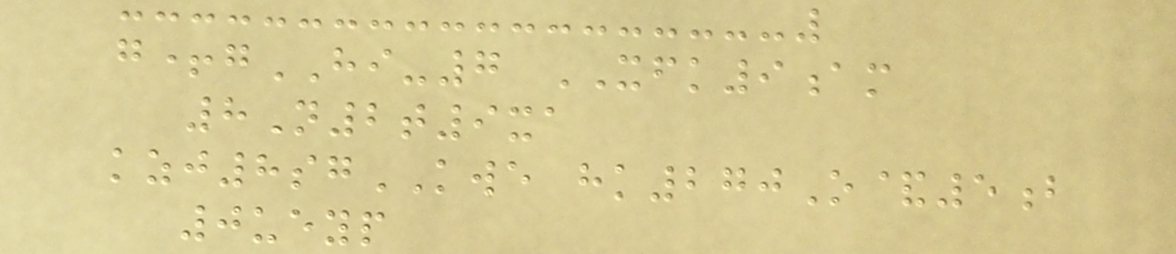g+gHI-7 XFK9am
8N2t9xa
kzj8sgKWE hk270O&5b
0ueyp
